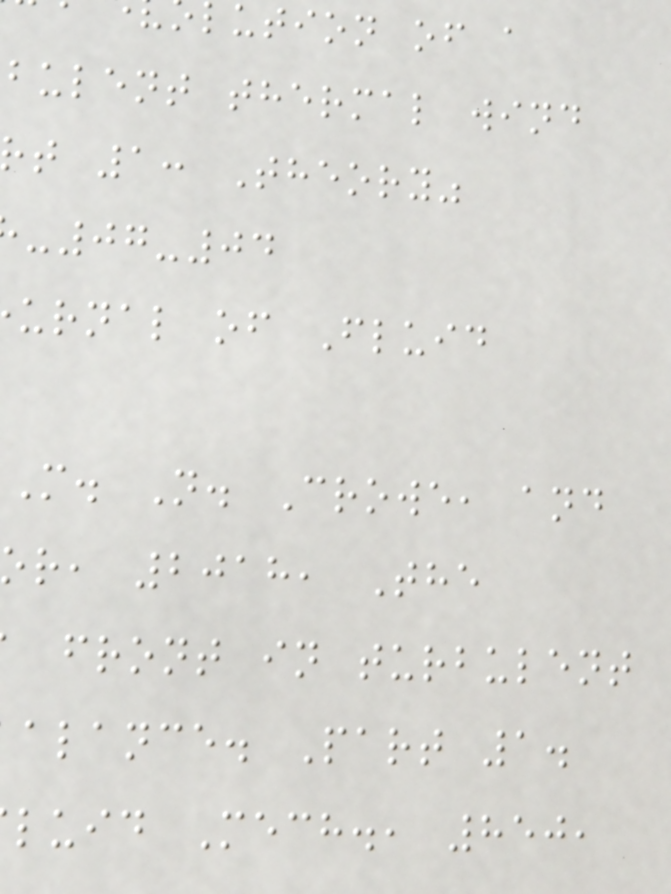ution of a
bulent thermal wind
t 1: Theory"
-07-04
urnal of Fluid
M. N. Crowe, and
r, 2018, The
front in turbulent
alance. Part 1.
luid Mech., 850,
